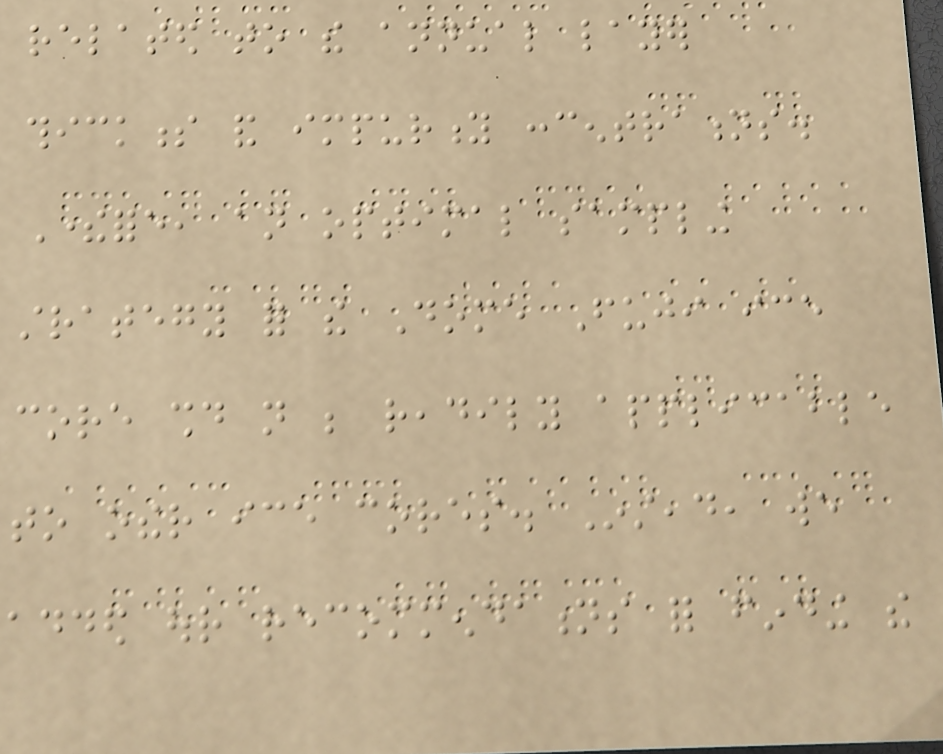related to the annual layer
thickness and impurity concentrations.
Therefore, an optimal sampling
strategy for the Dome Fuji ice
core should not be readily applicable
to other ice cores. Instead, we
added our recommendations for finding the
